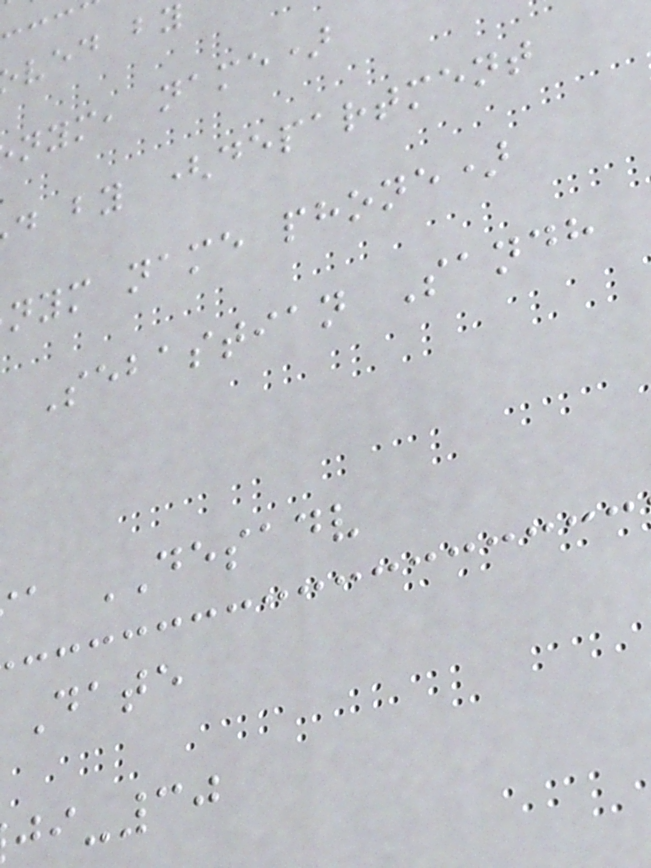nym, name)
d by (department
nym name phone)
Sebastian Sandh
a DESADV
Date
-30
